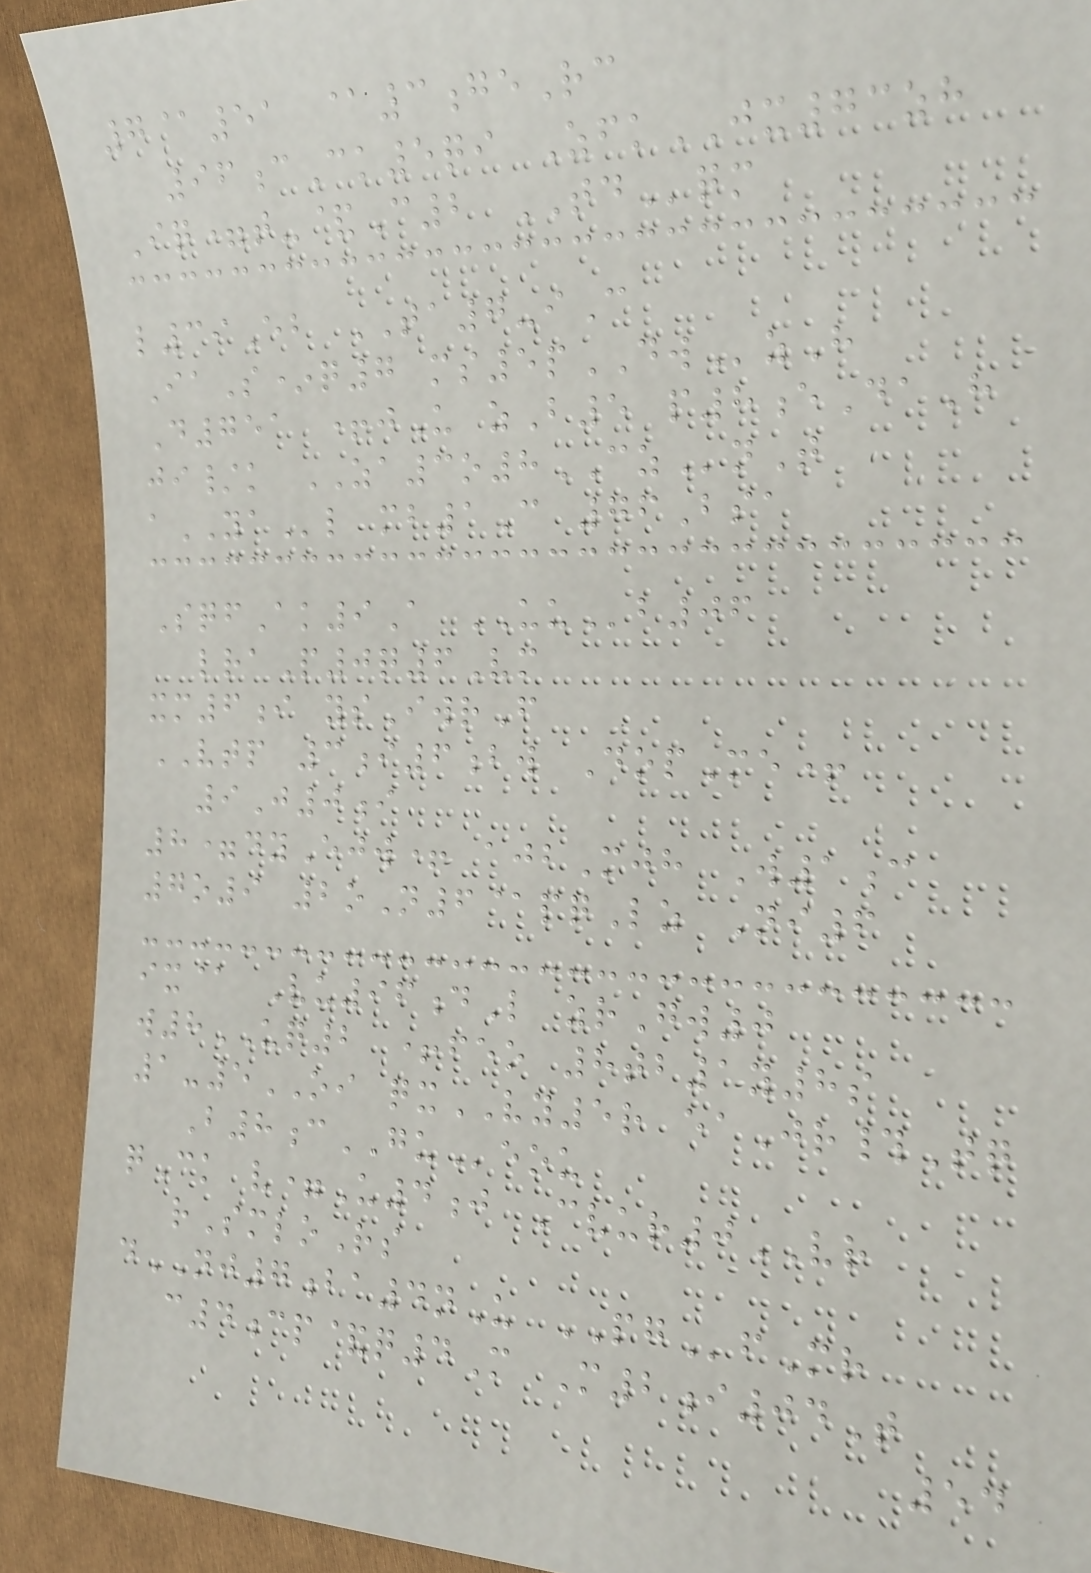7@51 @3geRc
96cCk5qi ZfkJX73zh
Iq=t-&C2 TDqm
l39Eb TA7-iC
IaS*q7 ms5pDWzH
D751 +jU zB5 p8eDaH
ji/k ZA3o8CZnT
aYAl mb1C 76Bsa
SqfAk9A UUb06
lraP0q6Vm
xm6i ysIwrF
VTP 3i6bw DopMe+
9J0i
8=dyEjw+ ajbMjh W1c
7o9 2oN6@pqLz Ni6
ix@ Vu96dL zrGw0
w8UQ2 +feo 8tb1y8s
1-5OI qxVY5r eaJr#Tq
B8cGUeou
qCk v=U4j Cvur0VR
rSmloRs
dNJ7ba4nU PGfMr
c4cp&q4M M2i04T
54
